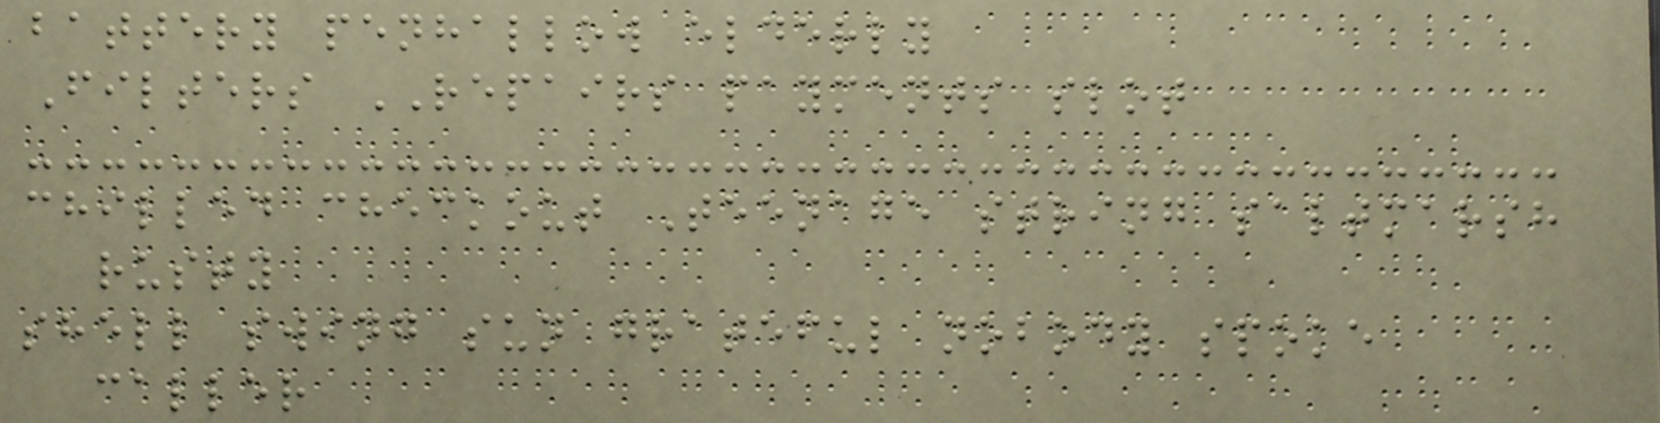battery penhallow elderly
Filters REPAIRS payments slot
chilled checkout Teenage string saltmarsh
rusty
shell swing sun grateful nobody spoke
caller
